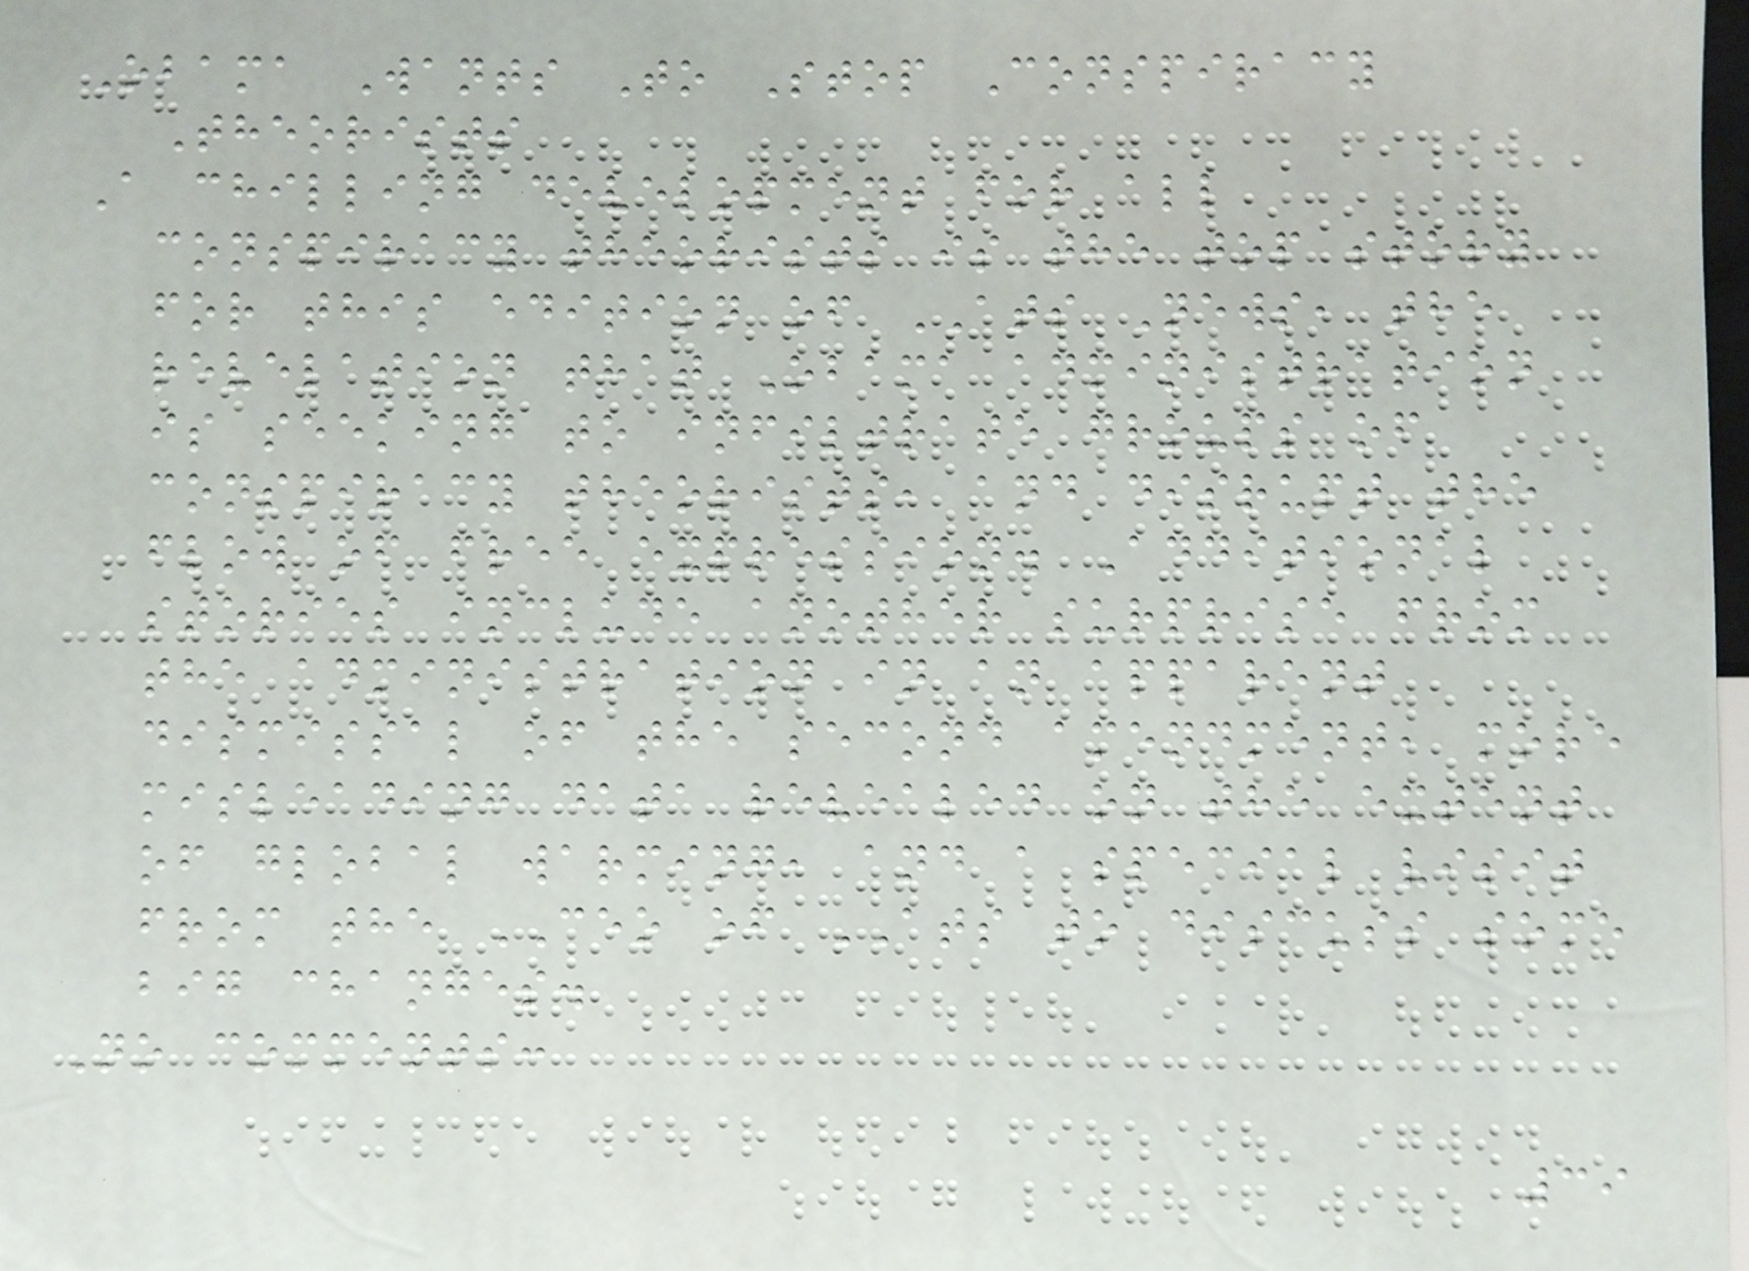Obama Wants To Stop Conspiracy
Theorists
A chilling development for all
conspiracy theorists is the top story
for this edition of ATS News, the
revelation that Obama administration
is seeking to infiltrate groups of
conspiracy theorists, and disrupt the
flow of free expression. Additional
stories include another surprise from
the administration in an apparent
dismissal of the second amendment, more
misleading data revealed on the extent
of global warming, and a special visit
from the CEO of ATS to discuss some
big changes.
No comments:
39
